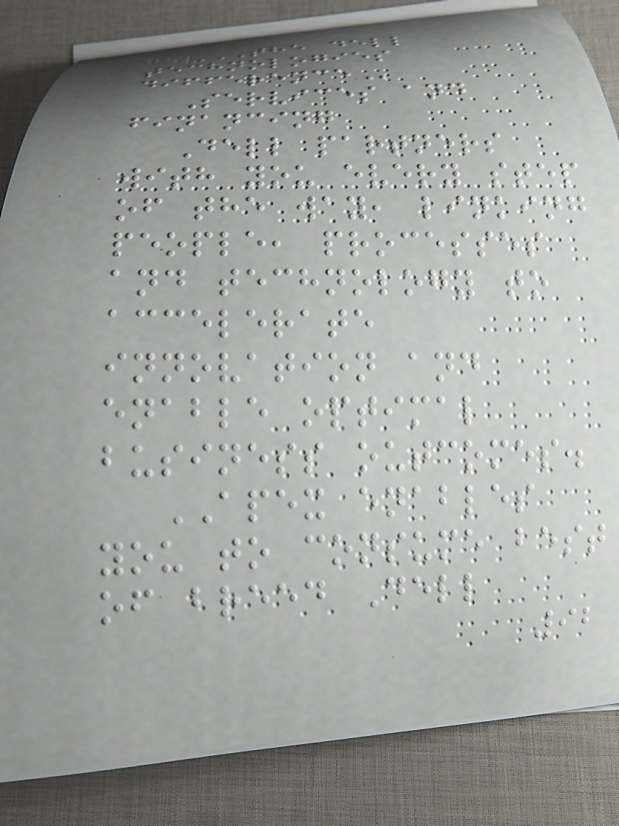THE DELL
TECHNOLOGIES
DIFFERENCE
Services and
financing
Dell partners
with you every step
of the way, linking
people, processes
and technology to
accelerate
innovation and
enable optimal
business outcomes.
APEX enables
you to consume best
of breed Dell
92
